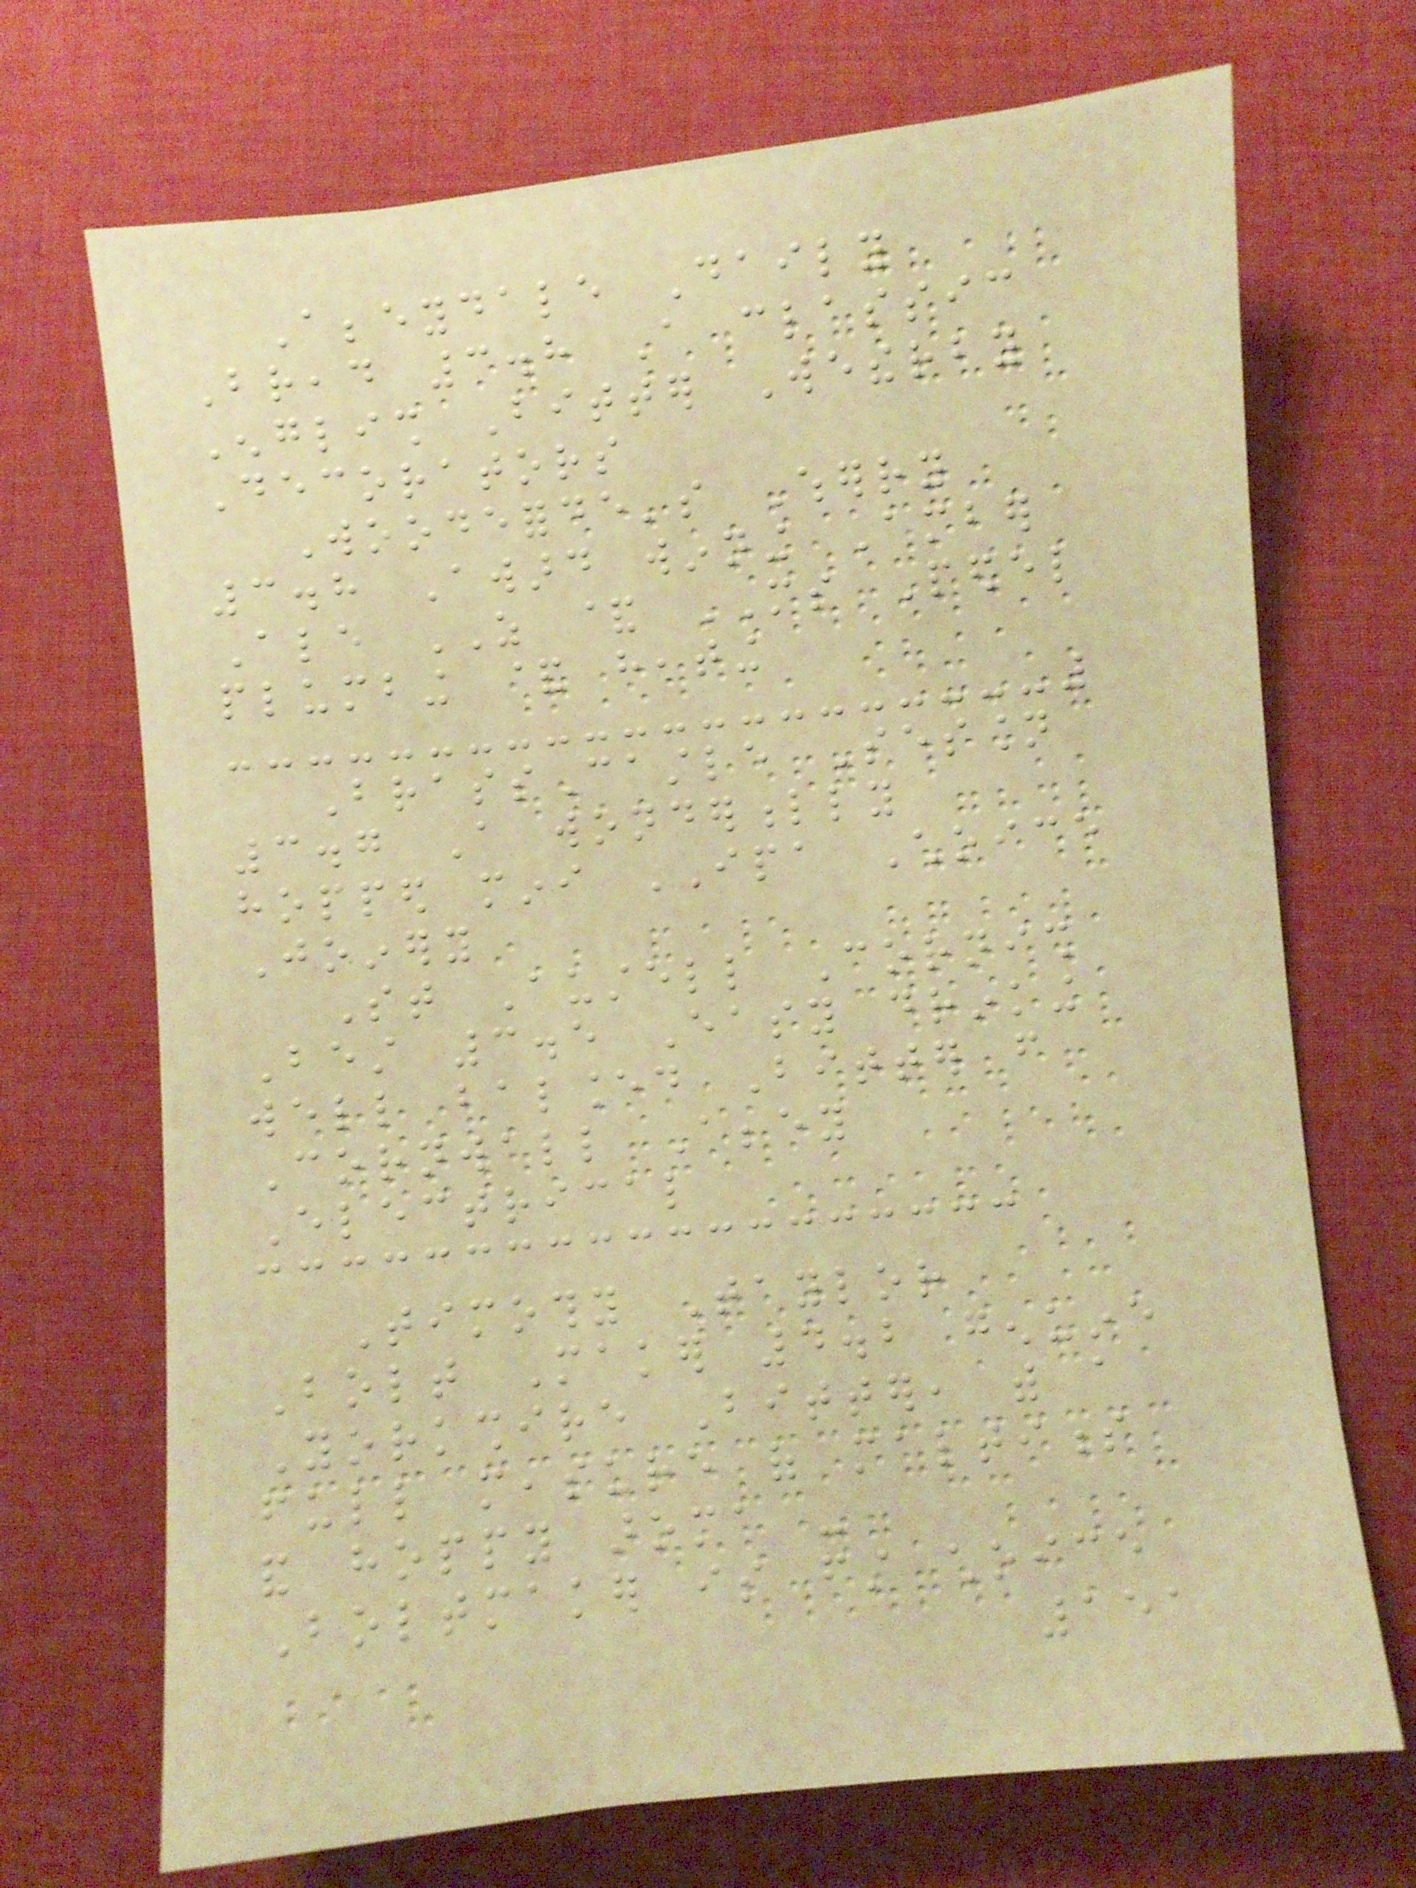Abbeydale Daily
Bread 3.8 A classic
English Bitter Wetherby
Decorators
Woodeforde's Wherry
3.8 Award winning Amber
Ale AS & MS Pedel
plumbing & heating
BrassCastle Session
3.7 A wonderfully
hopped mini IPA Choice
Joinery
St Austell Cornish
Best 3.5 Easy drinking
well balanced Bitter from
Cornwall Abbey
Electrical
Timothy Taylor
Bolt Maker 4.2 genuine
Yorkshire Bitter, with a
full measure of maltiness
and hoppy aroma -
Boltmaker is first choice
151
